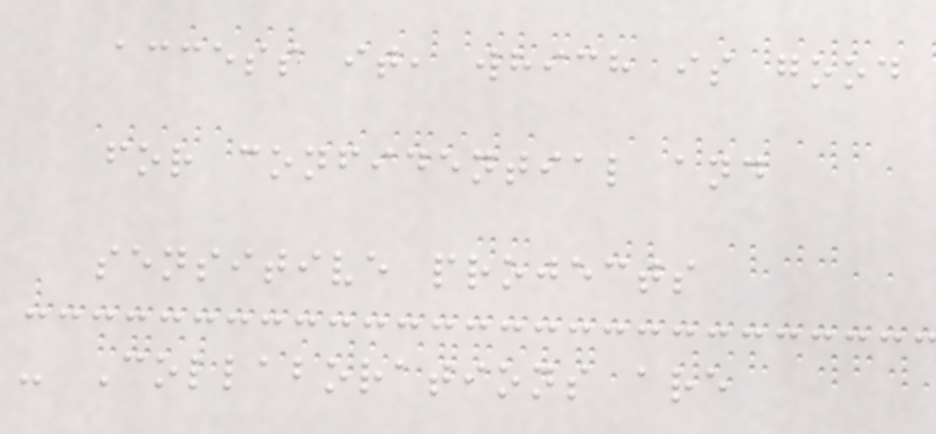access it, which is good
for confidential and
sensitive projects
- Collaborations are
